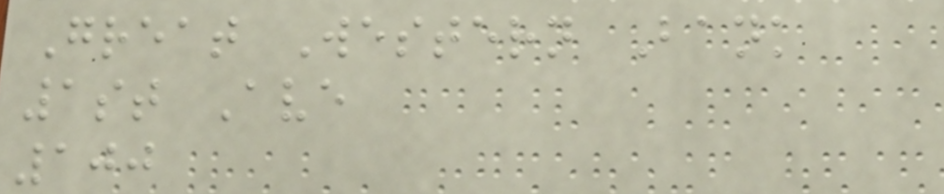Great Western Bank
1st Ave
100
